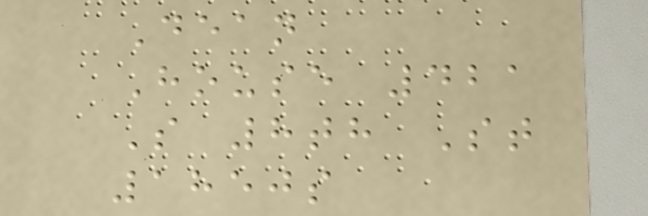Dean
House 421
S 8th St
1850s
